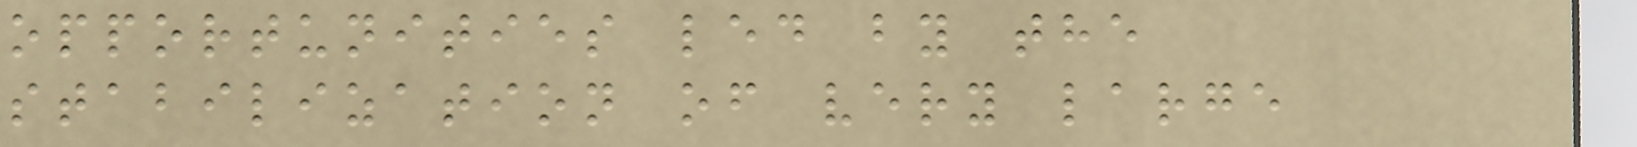opportunities led by the
stabilization of very large
